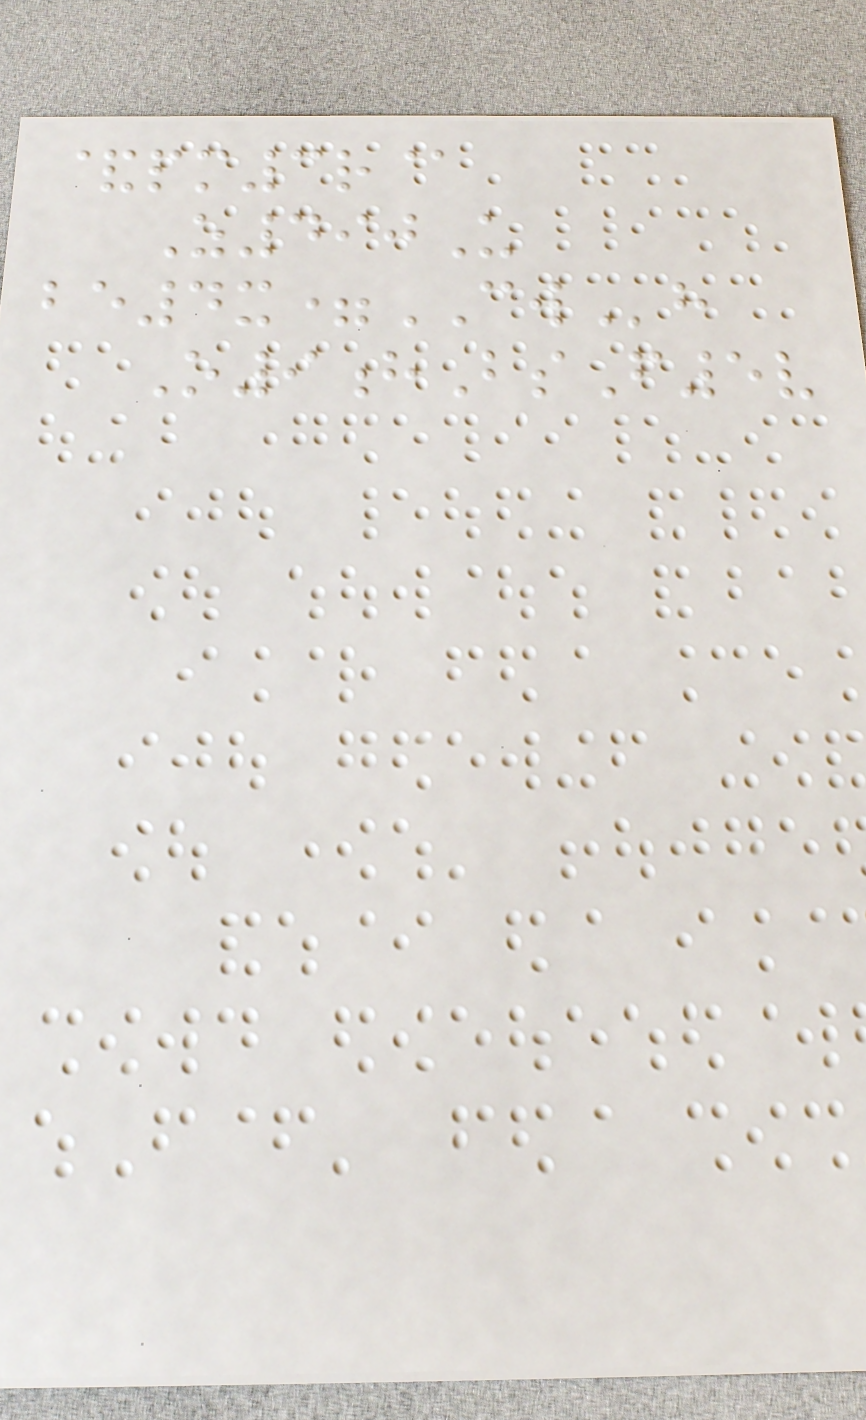&pm3r@
Z490U
be4x=CWh
O9hBsF5v
